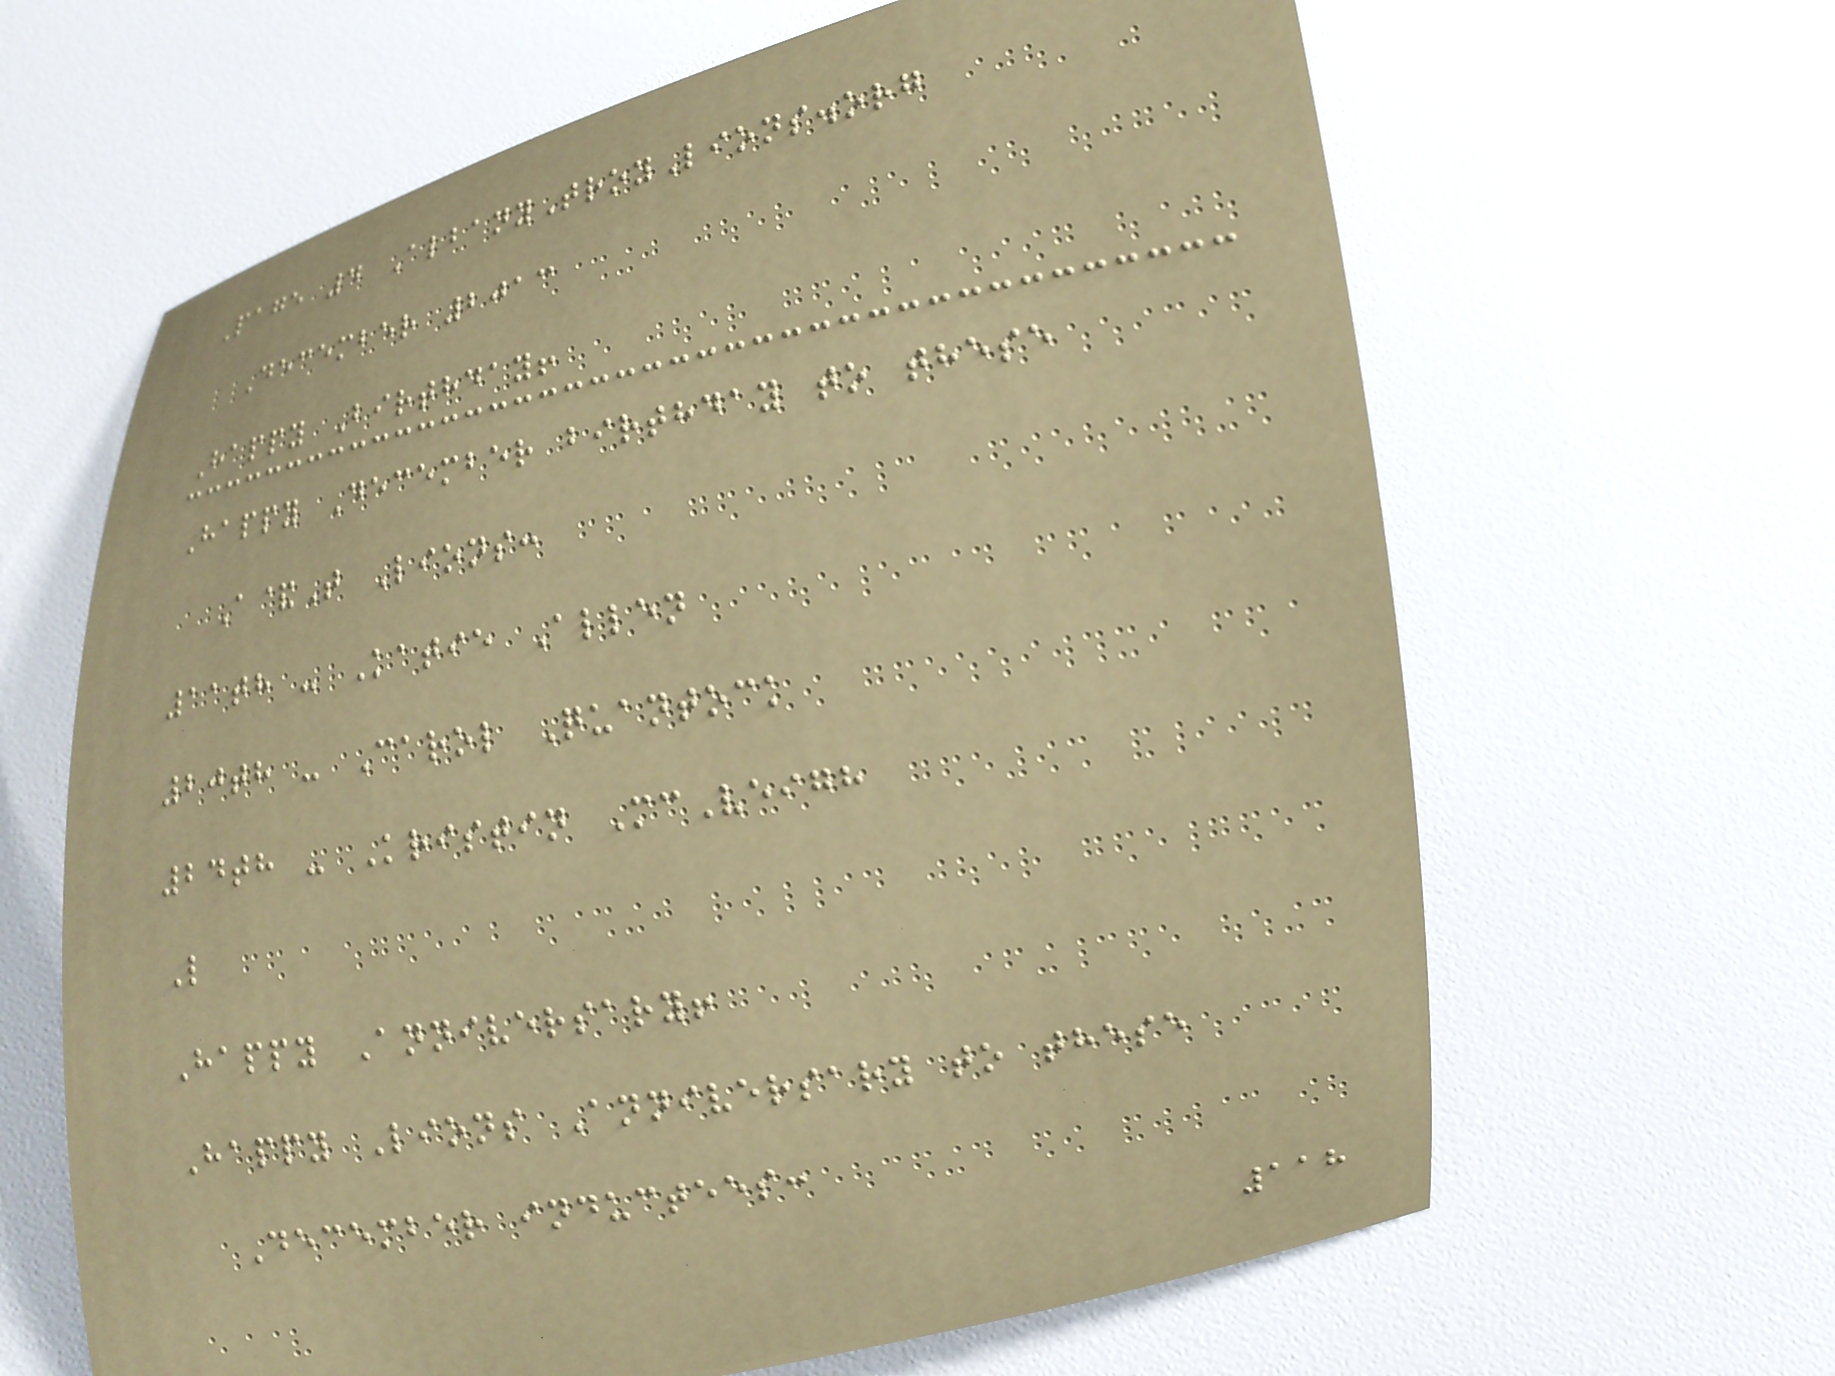Page 4 AlbanyTroyLions.org
December 2013
Happy Birthday!
Happy December birthday to these
A&T Lions:
11th - Katie Allen
20th - Carol Quantock
24th - Kristin McVeigh
L
Happy Anniversary!
Happy Lions Anniversary to these
December inductees:
118
